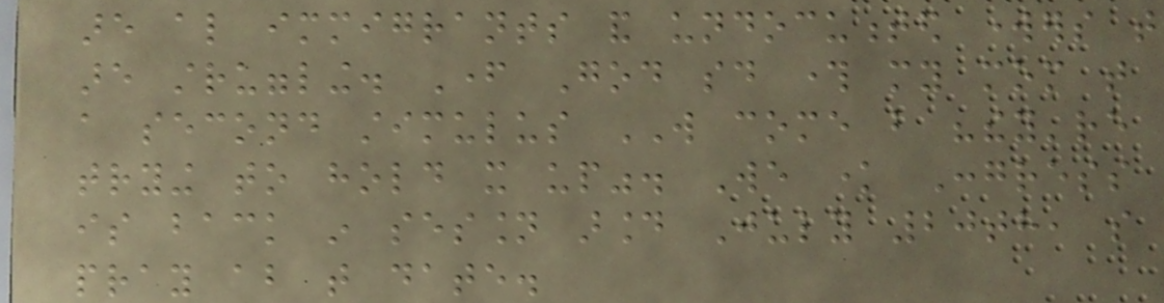are also immigrants and undocumented workers that
are struggling. Father God said through my mom that
a second stimulus WILL come but "they're
trying to hold it up". We know Congress
is back in session around July 20th, so
pray about that date.
